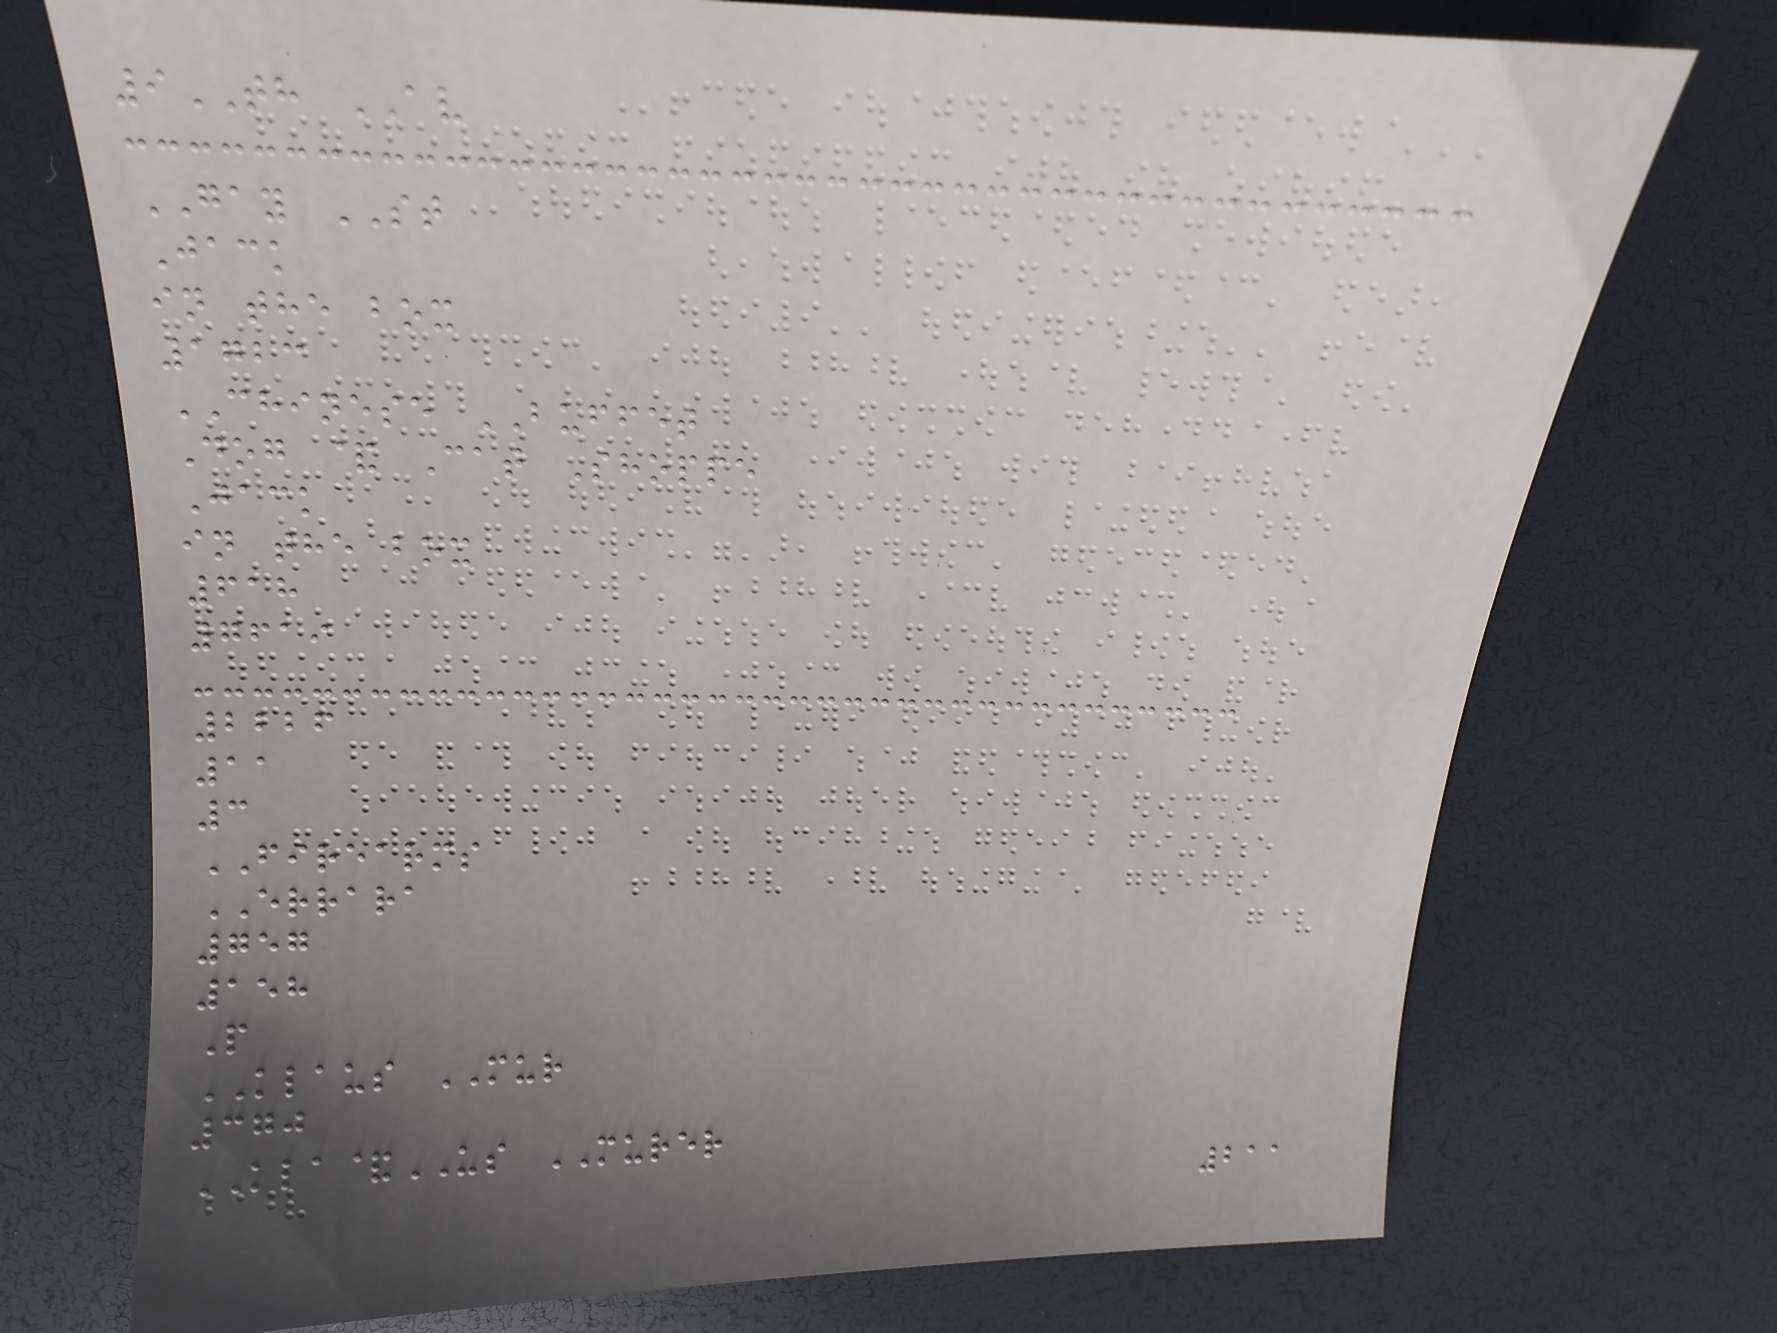9TH AV
GAY ST
Jack
in the box
1723
CHINESE BUFFET
Dog & Cat Shoppe
Jack
in the box
618
7619
2226
11
3
FIREARMS
ERRARA
757
158
P
KLAUS MUR
370
KLA&US MURER
211
